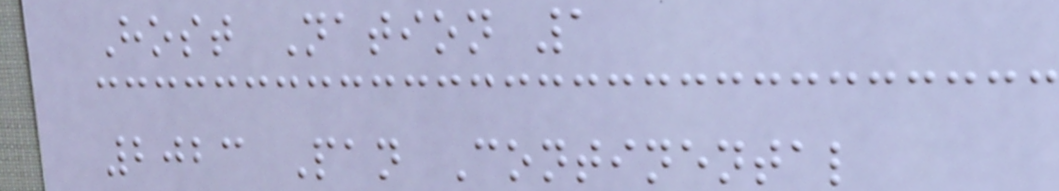Host Nation 1
2023 Pan Continental
